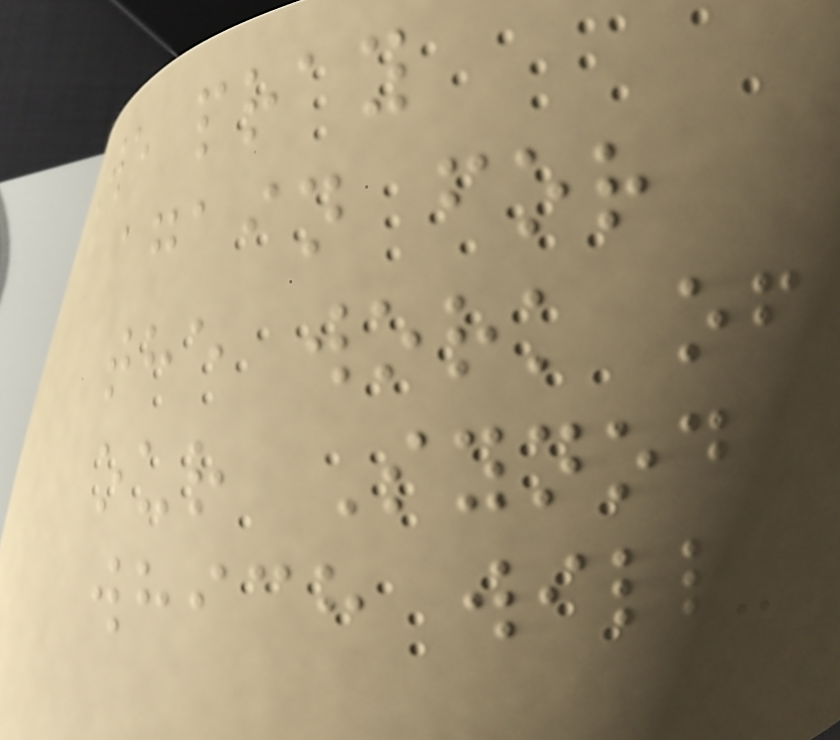We pray
again for
the work of
our Synod
which will
